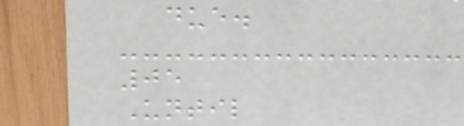due.
05
Until
